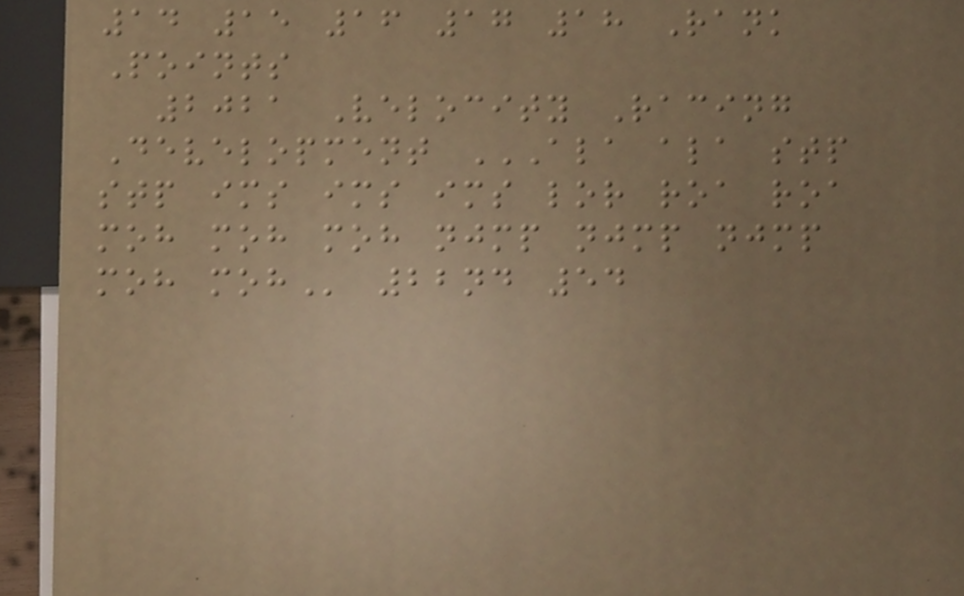14 15 16 17 18 Rank
Points
2021 Velocity Racing
Development ALA ALA STP
STP IMS IMS IMS LOR ROA ROA
MOH MOH MOH NJMP NJMP NJMP
MOH MOH 22nd 54
